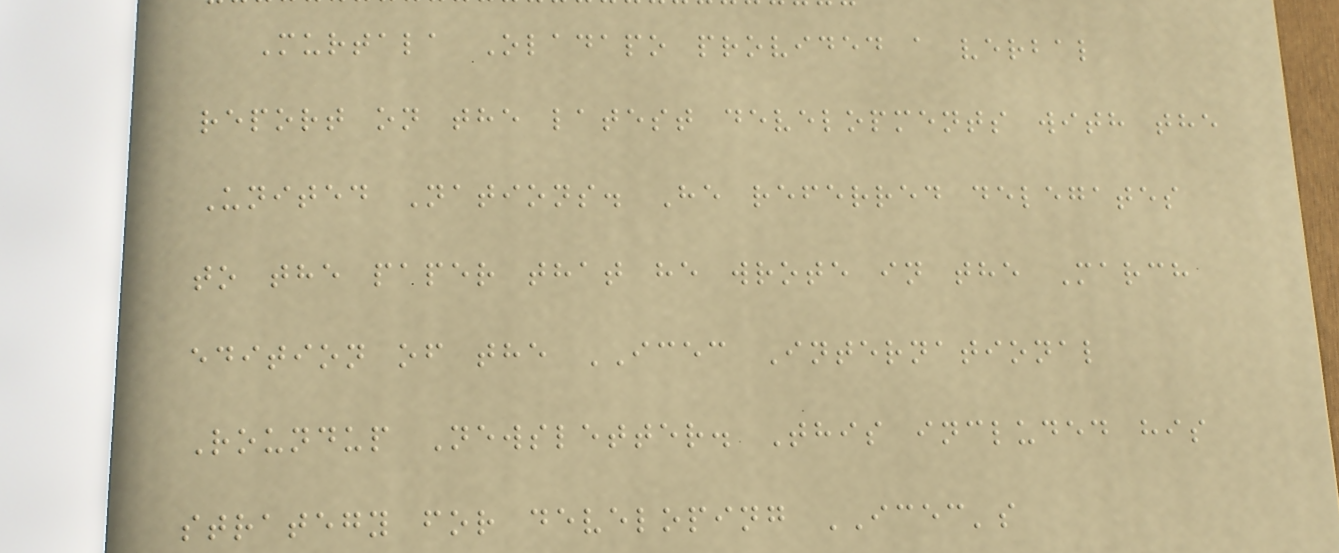Murtala Oladapo provided a verbal
report on the latest developments with the
United Nations. He referred delegates
to the paper that he wrote in the March
edition of the ICEC International
Roundup Newsletter. This included his
strategy for developing ICEC's
